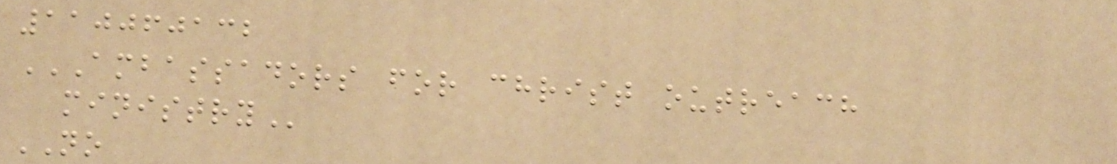110060132
AMBASSADORS FOR CHRIST OUTREACH
MINISTRY
NO
